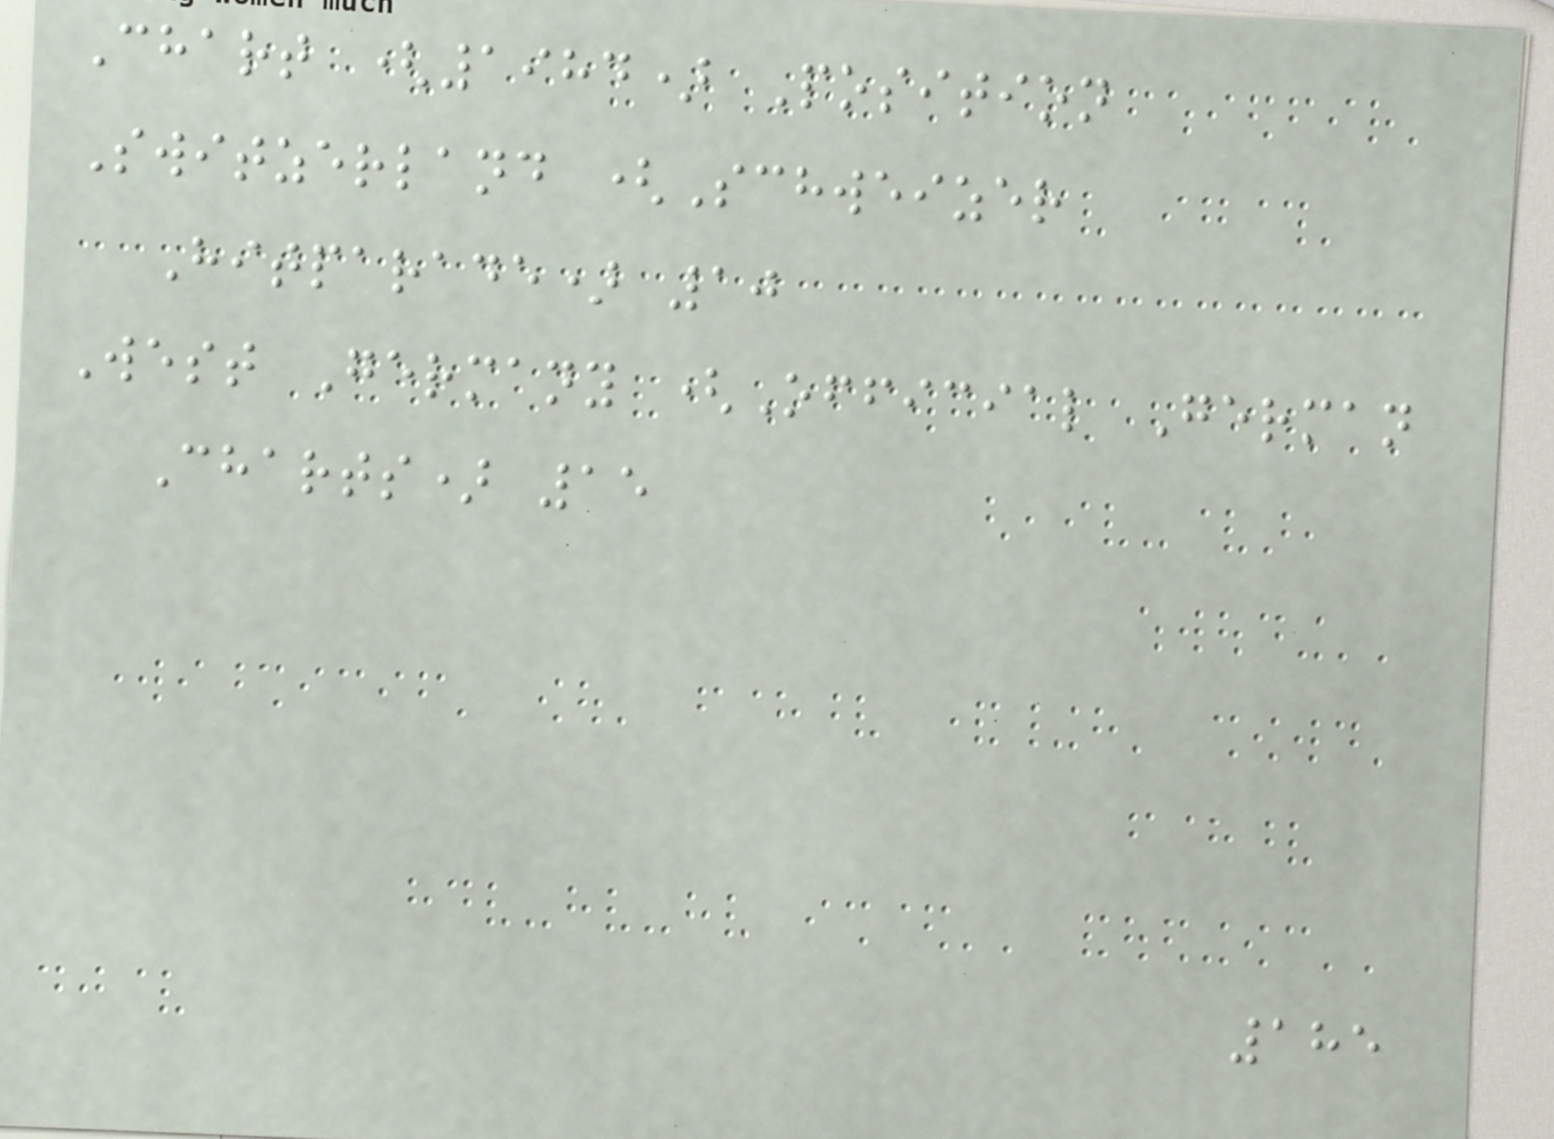Chart (1984) Position
Switzerland (Schweizer
Hitparade) 10
West Germany (Official German
Charts) 15
185
